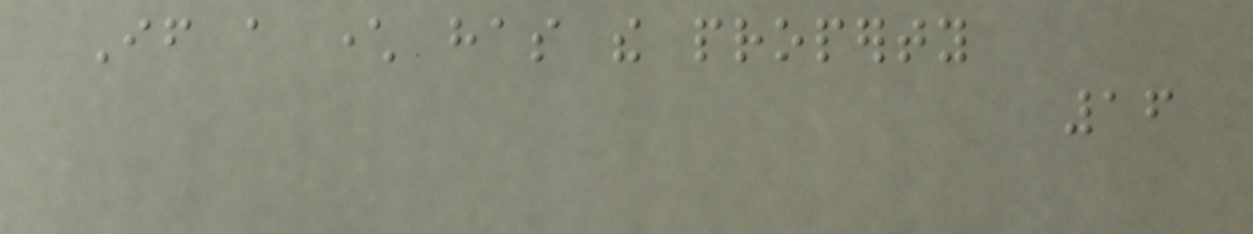If a character has the property
16
